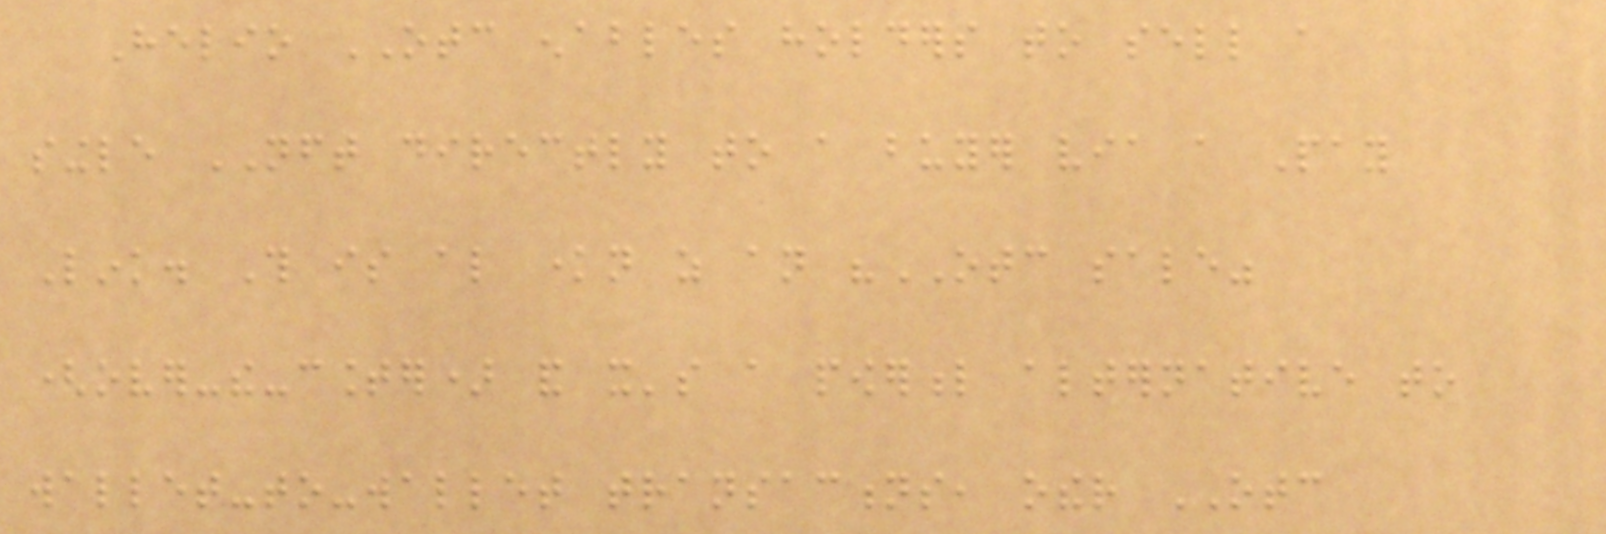Helio OTC enables holders to sell a
single NFT directly to a buyer via a Pay
Link. This is also known as an "OTC sale"
(over-the-counter) and it's a powerful alternative to
wallet-to-wallet transactions, other OTC
